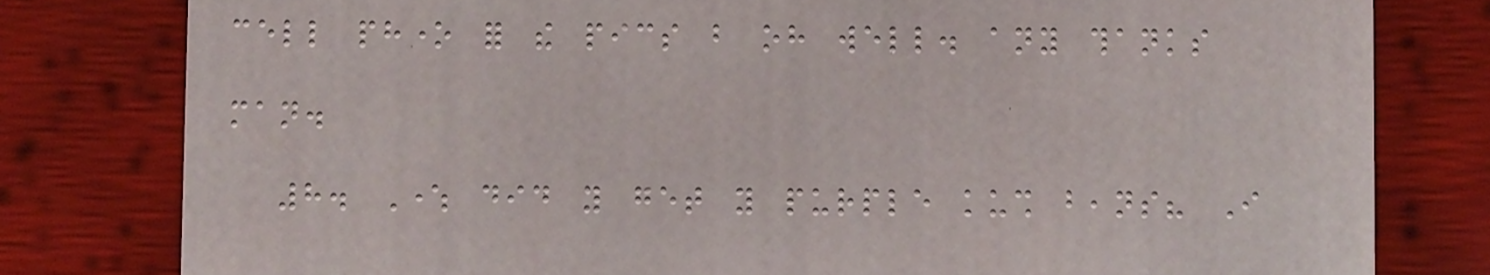cell phone for the pics but oh well. any thanks
man.
8. Where did you get you purple kush beans? I
